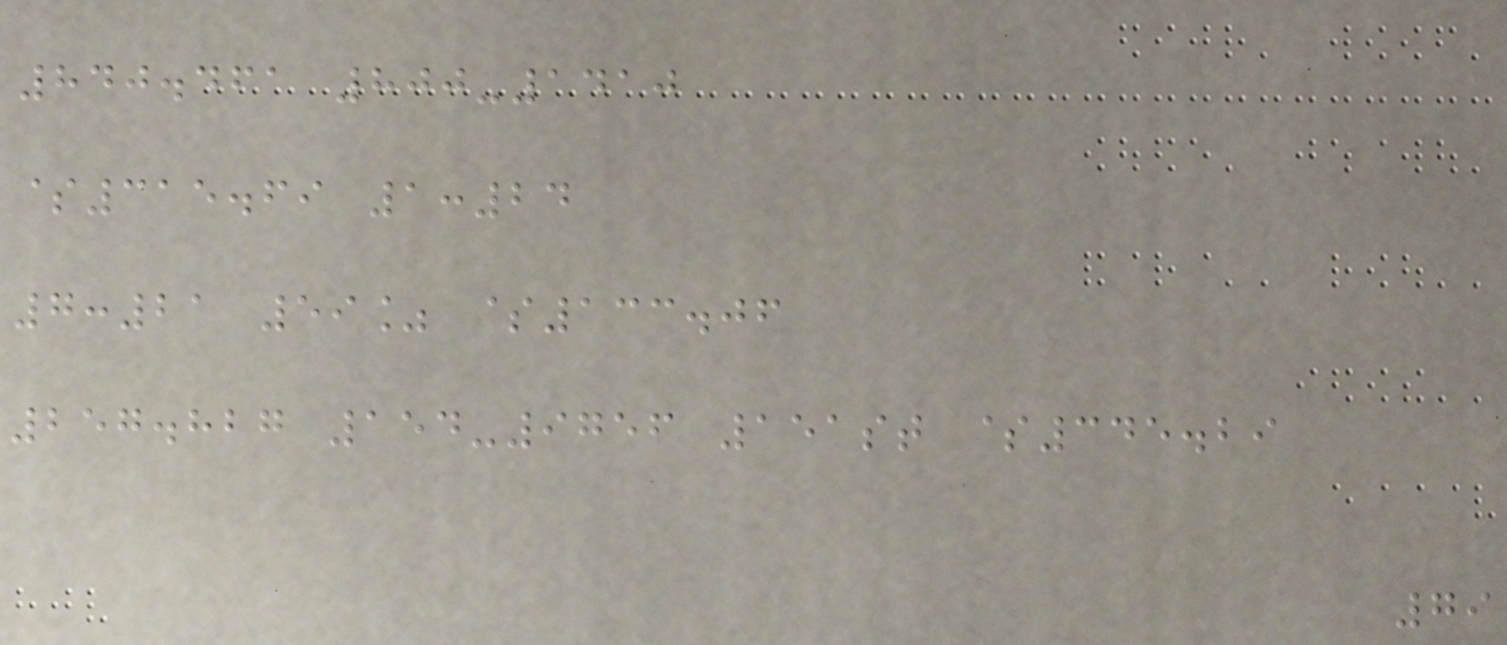840.461 800-1410
$315.69 1:24
7:21 59% $133.06
257.827 154-9756 151st $345.29
79
